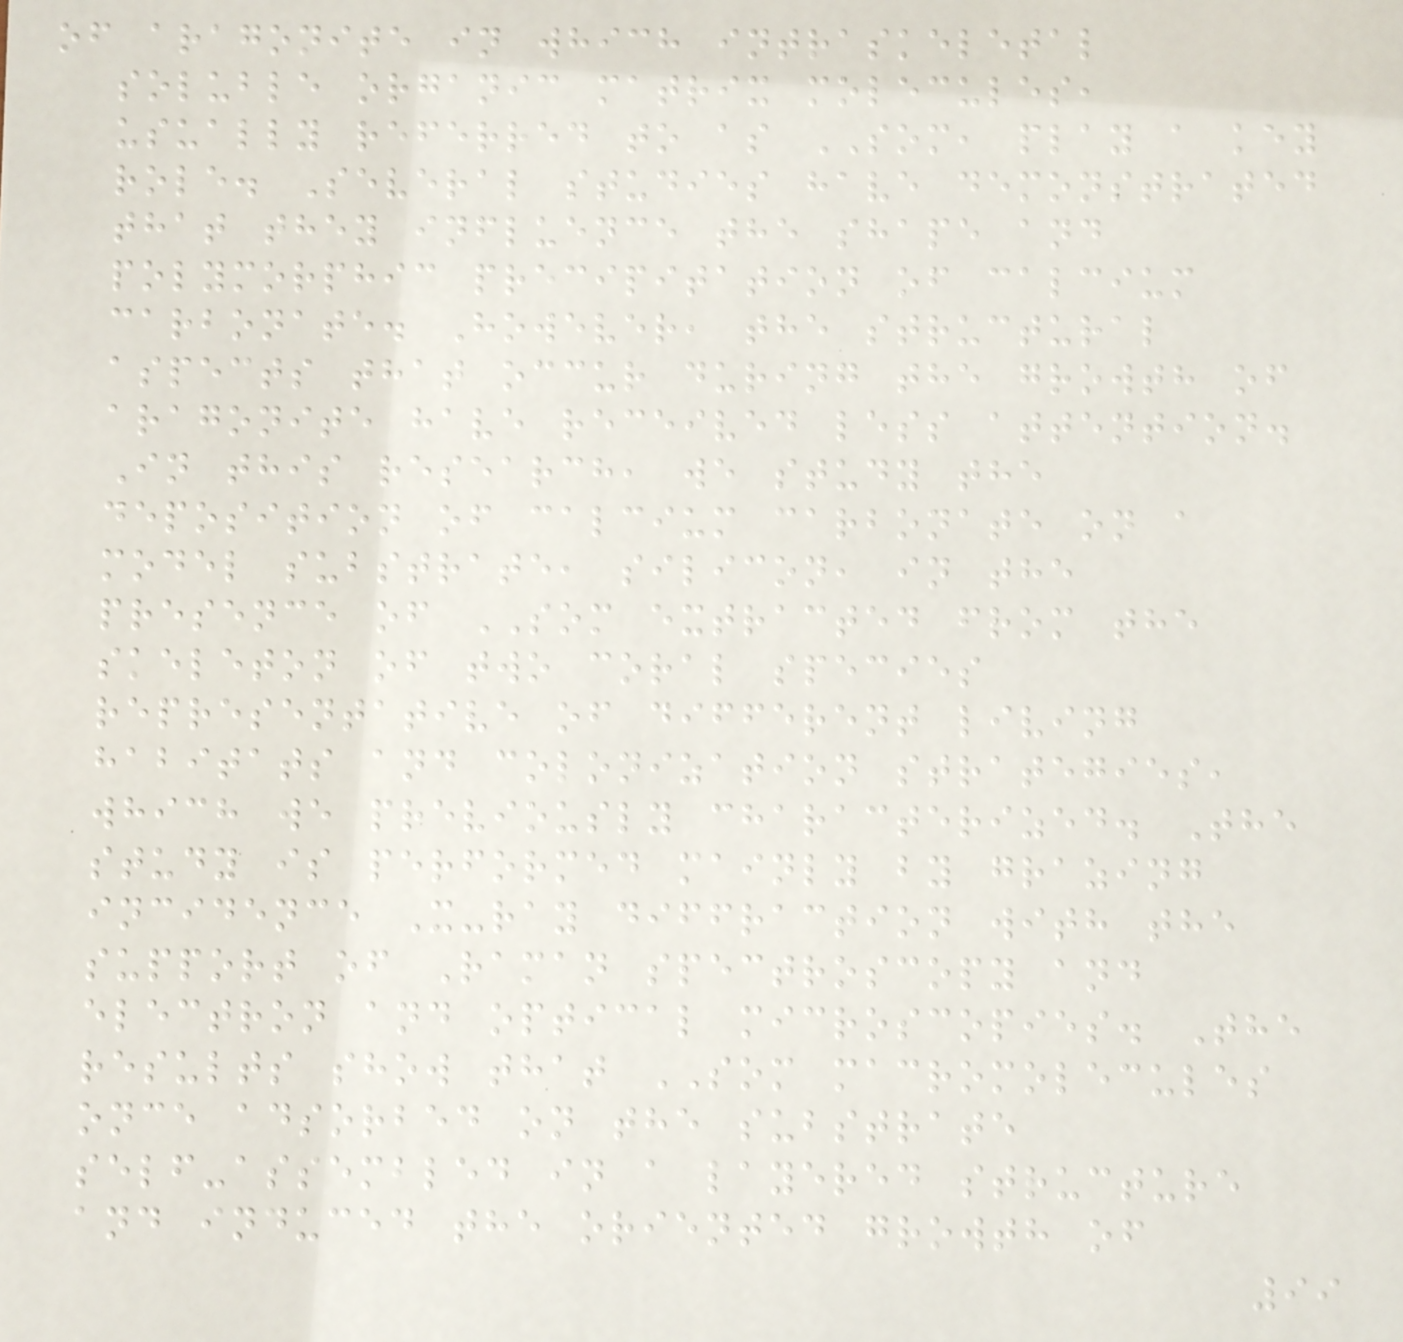of aragonite in which intraskeletal
soluble organic matrix molecules,
usually referred to as SOM, play a key
role. Several studies have demonstrated
that they influence the shape and
polymorphic precipitation of calcium
carbonate. However, the structural
aspects that occur during the growth of
aragonite have received less attention.
In this research, we study the
deposition of calcium carbonate on a
model substrate, silicon, in the
presence of SOM extracted from the
skeleton of two coral species
representative of different living
habitats and colonization strategies,
which we previously characterized. The
study is performed mainly by grazing
incidence X-ray diffraction with the
support of Raman spectroscopy and
electron and optical microscopies. The
results show that SOM macromolecules
once adsorbed on the substrate
self-assembled in a layered structure
and induced the oriented growth of
99
